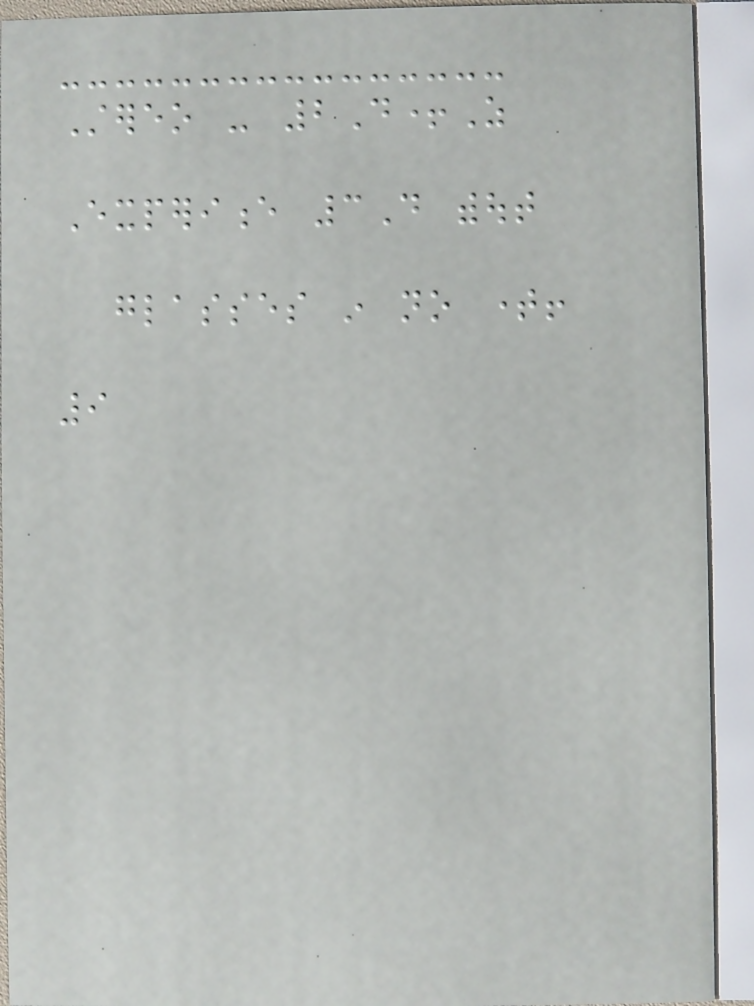Stereo - 2D+Z
Experience 3D without
glasses in no time!
9
